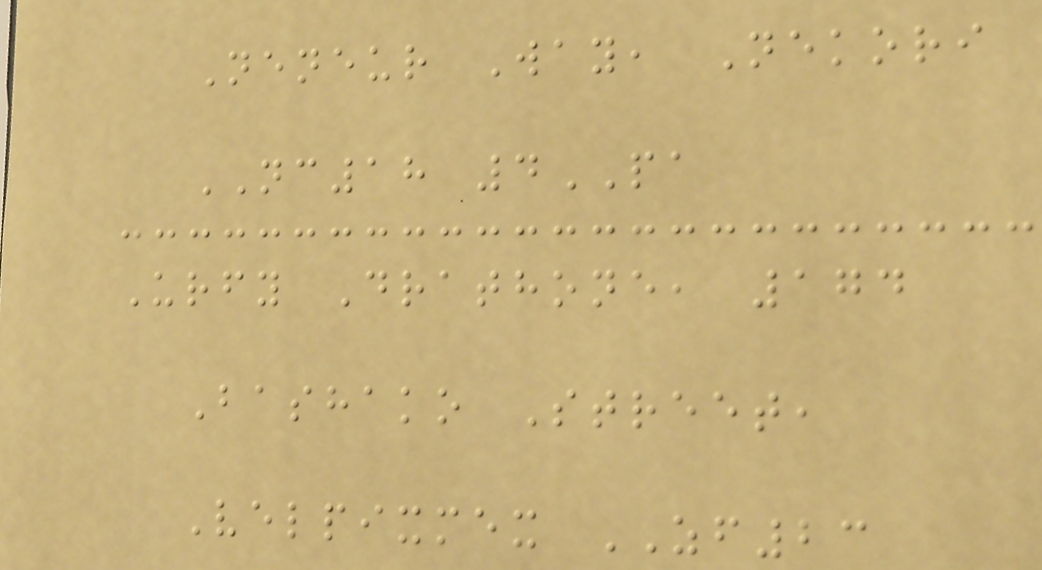Neneur Way, Nekori
NC18 4PA
Urfy Drathone, 174
Bashako Street,
Velpixmex ZF23
